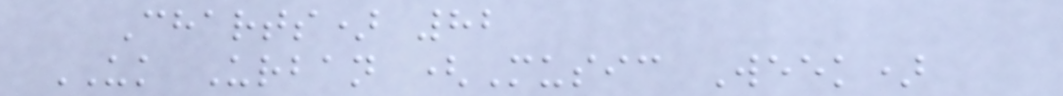Charts) 82
UK Urban (Music Week)
